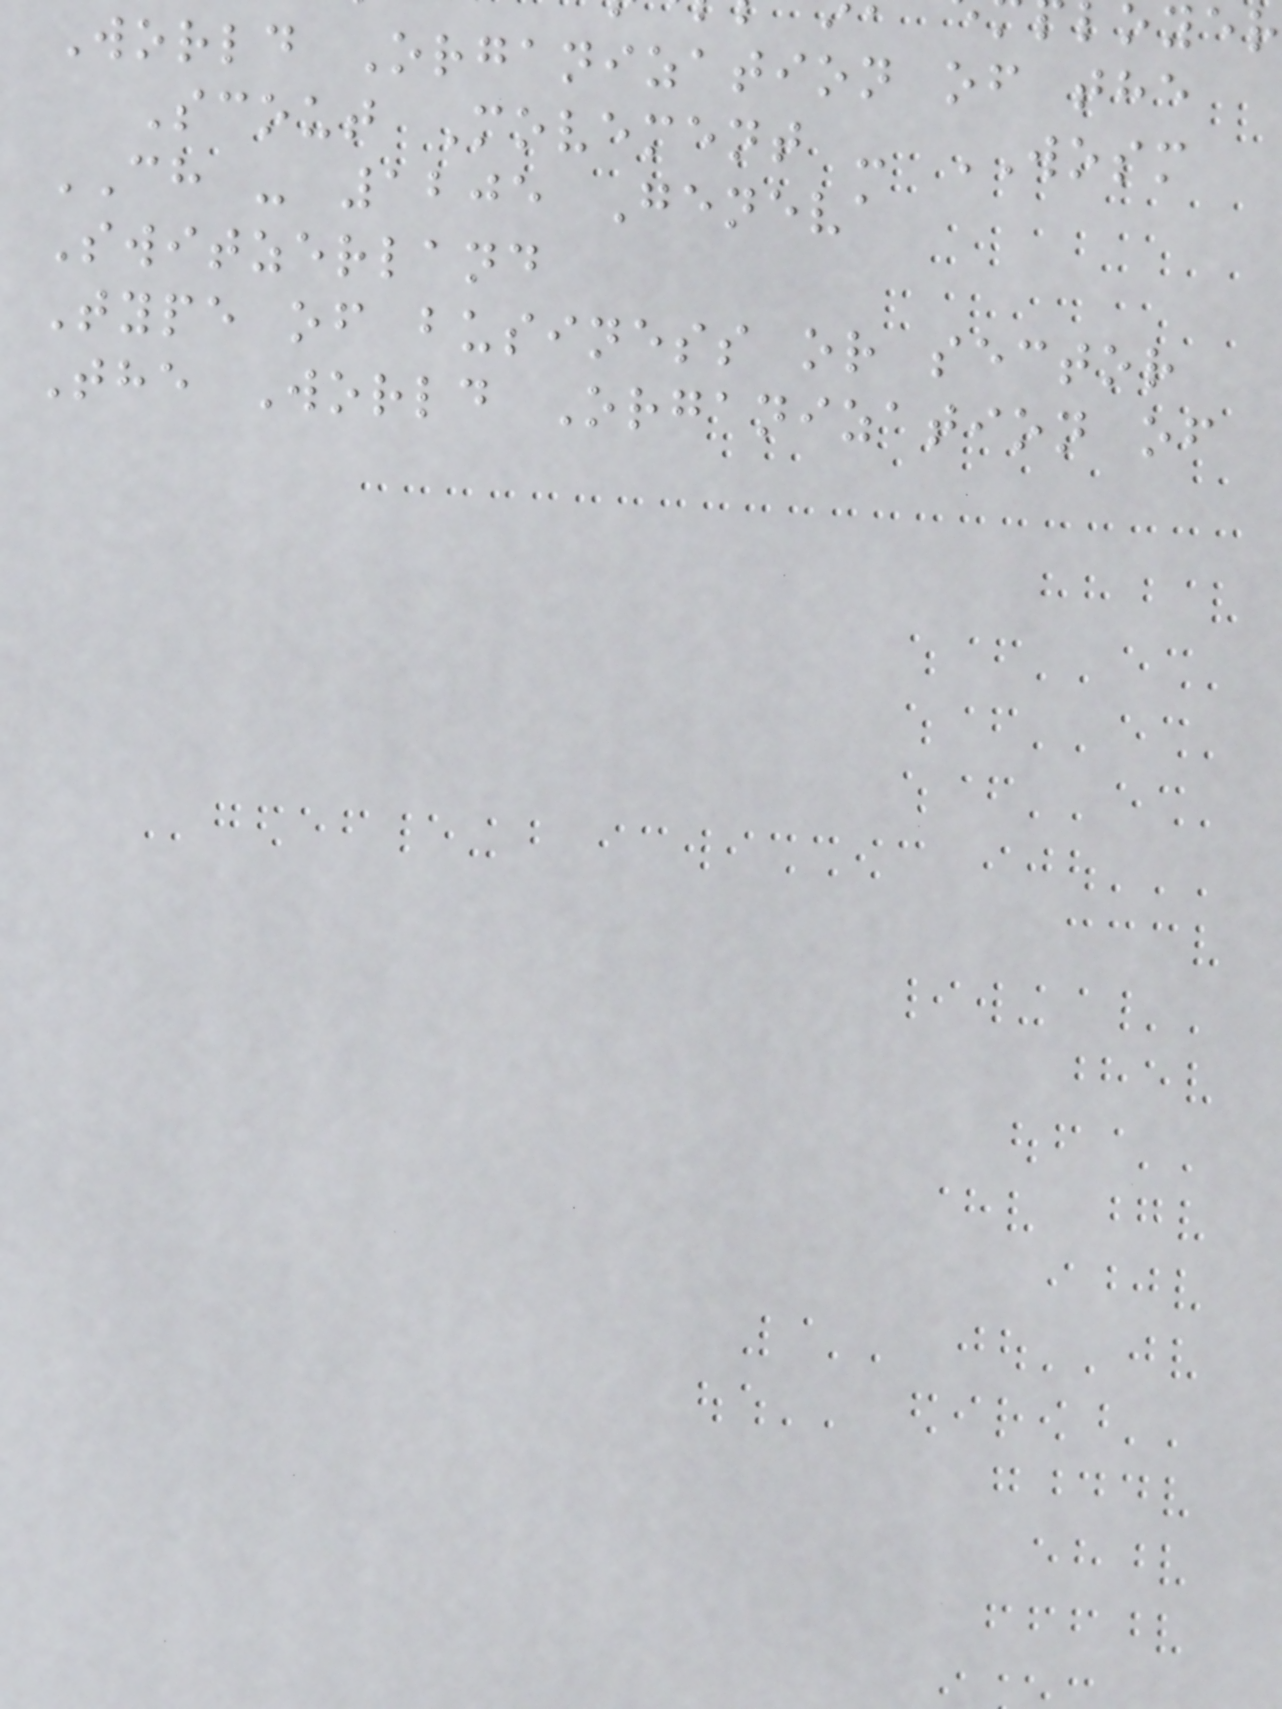World Organization of the
Scout Movement - WOSM
CH - 1205 Geneva
Switzerland
Type of business or sector
The World Organization of
